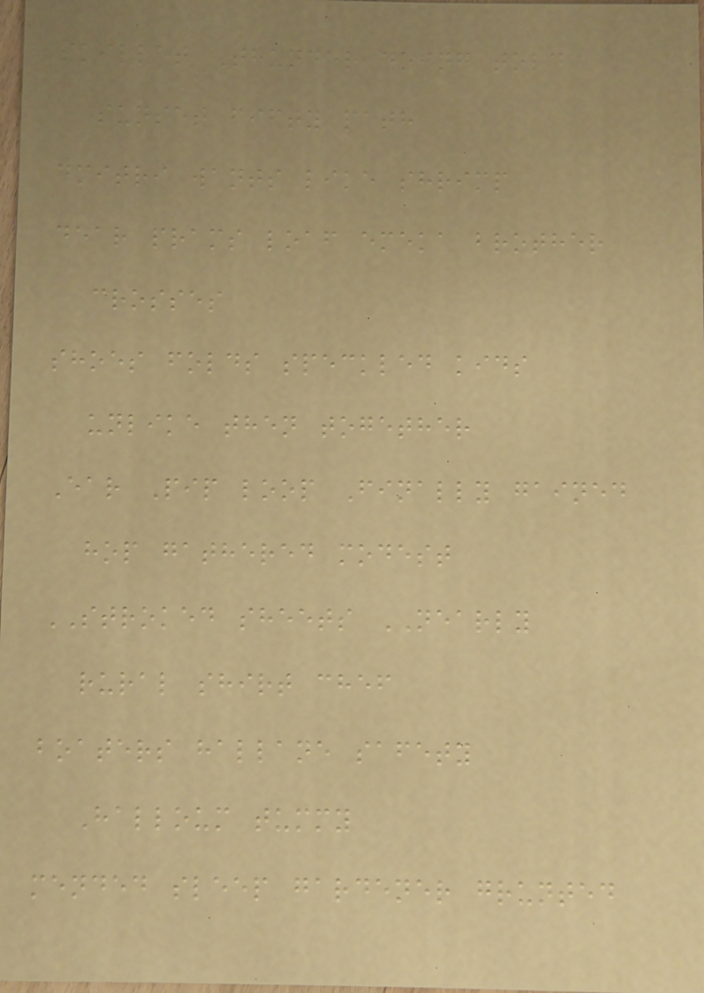skillet Thunder doing told
sunset fifty path
dmitri wants like shrimp
dear prams loaf emeka brother
crosses
shoes folds speckled kids
unlike then together
Ear Pip loop Finally gained
hop gathered modest
STROKED sheets NEARLY
rural shirt chef
boaters hallane safety
Halloum tummy
mended sleep gardener grunted
